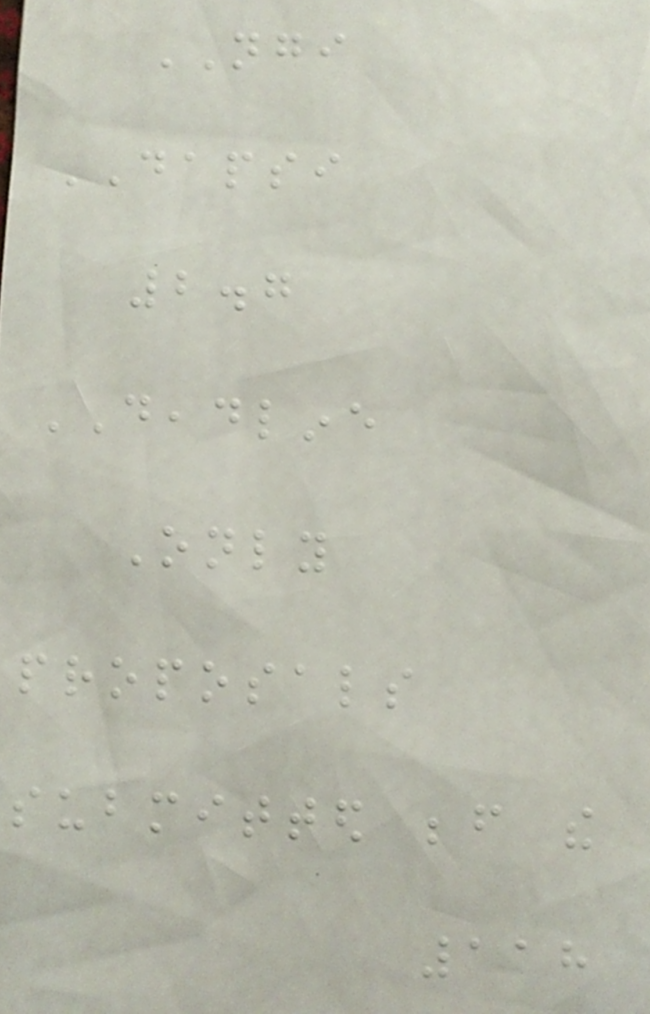NGI
DAPSI
2.7
DEADLINE
Only
proposals
submitted before the
118
